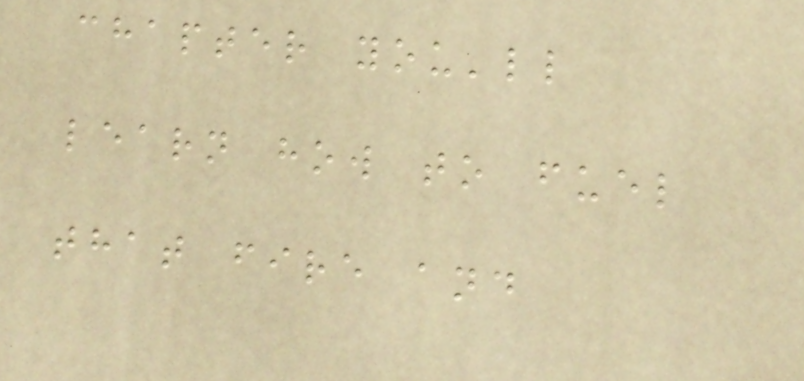chapter you'll
learn how to fuel
that fire and
